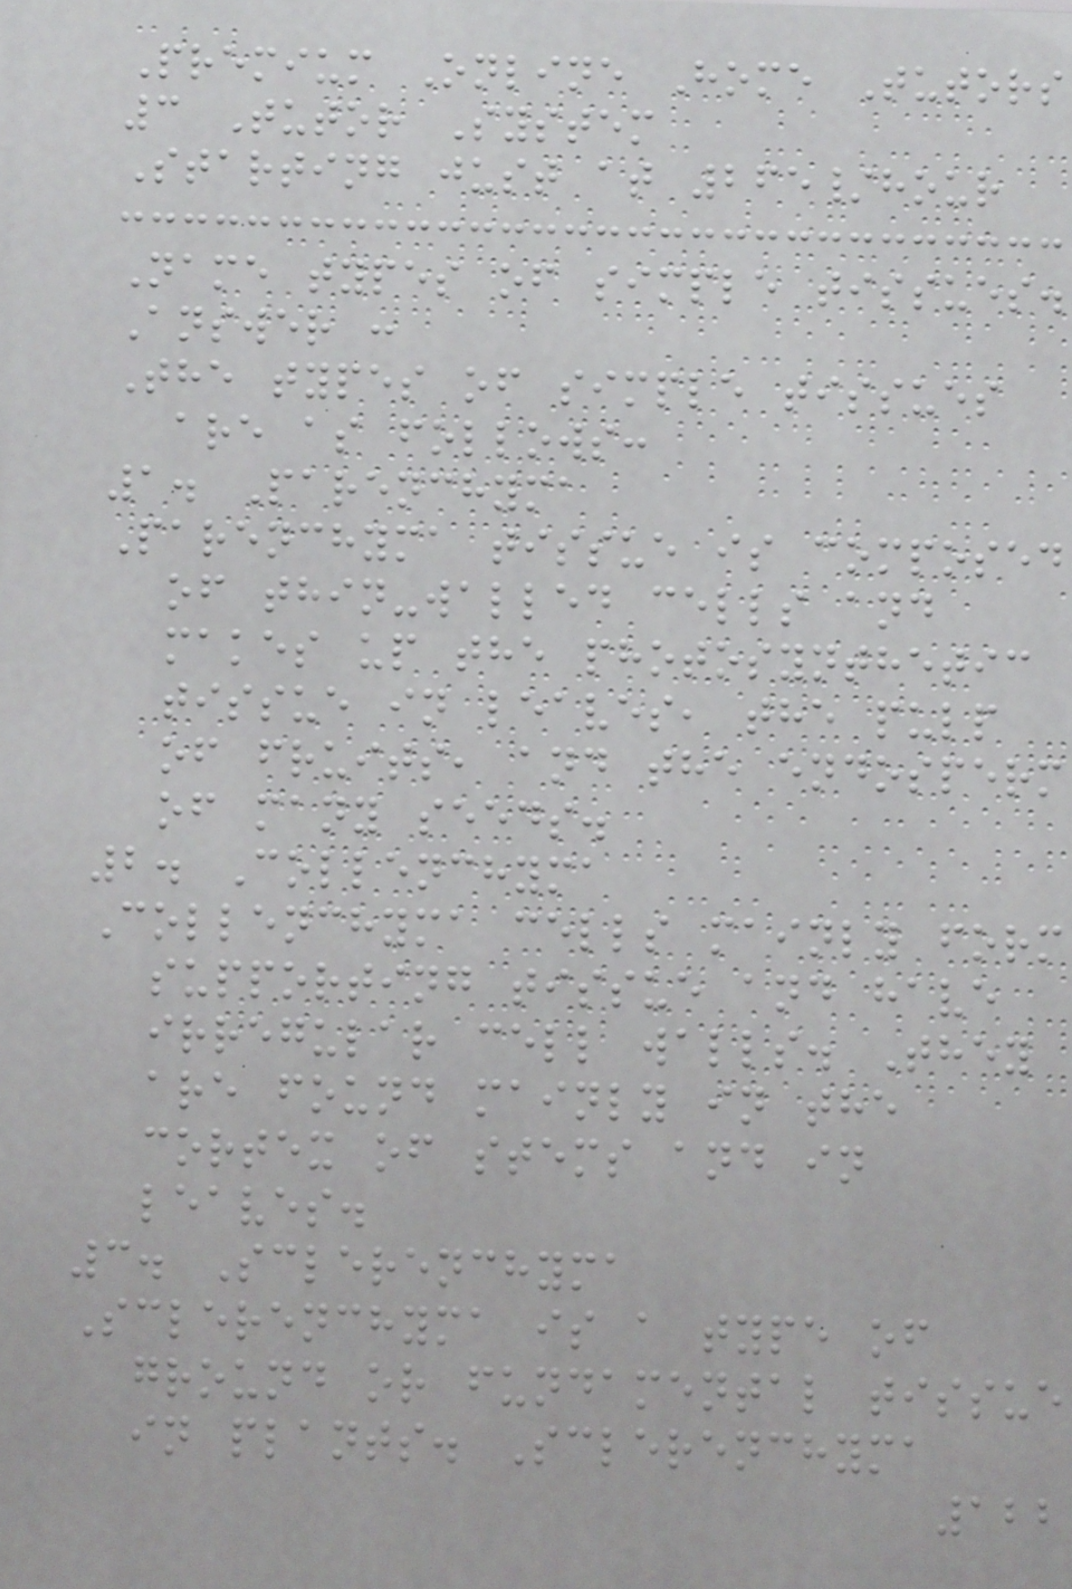Premium Online Home Tutors
3 Tutor System
Starting just at 265/hour
Name types of simple tissues.
Answer :
The types of simple tissues
are as follows:
1. Parenchyma
Parenchyma tissue is composed
of thin-walled cells and
makes up the photosynthetic
tissue in leaves, the pulp
of fruits, and the endosperm
of many seeds.
2. Collenchyma
Collenchyma cells mainly form
supporting tissue and have
irregular cell walls. They
are found mainly in the
cortex of stems and in
leaves.
3. Sclerenchyma
Sclerenchyma is a type of
ground or fundamental tissue
in plants. Sclerenchyma
122
